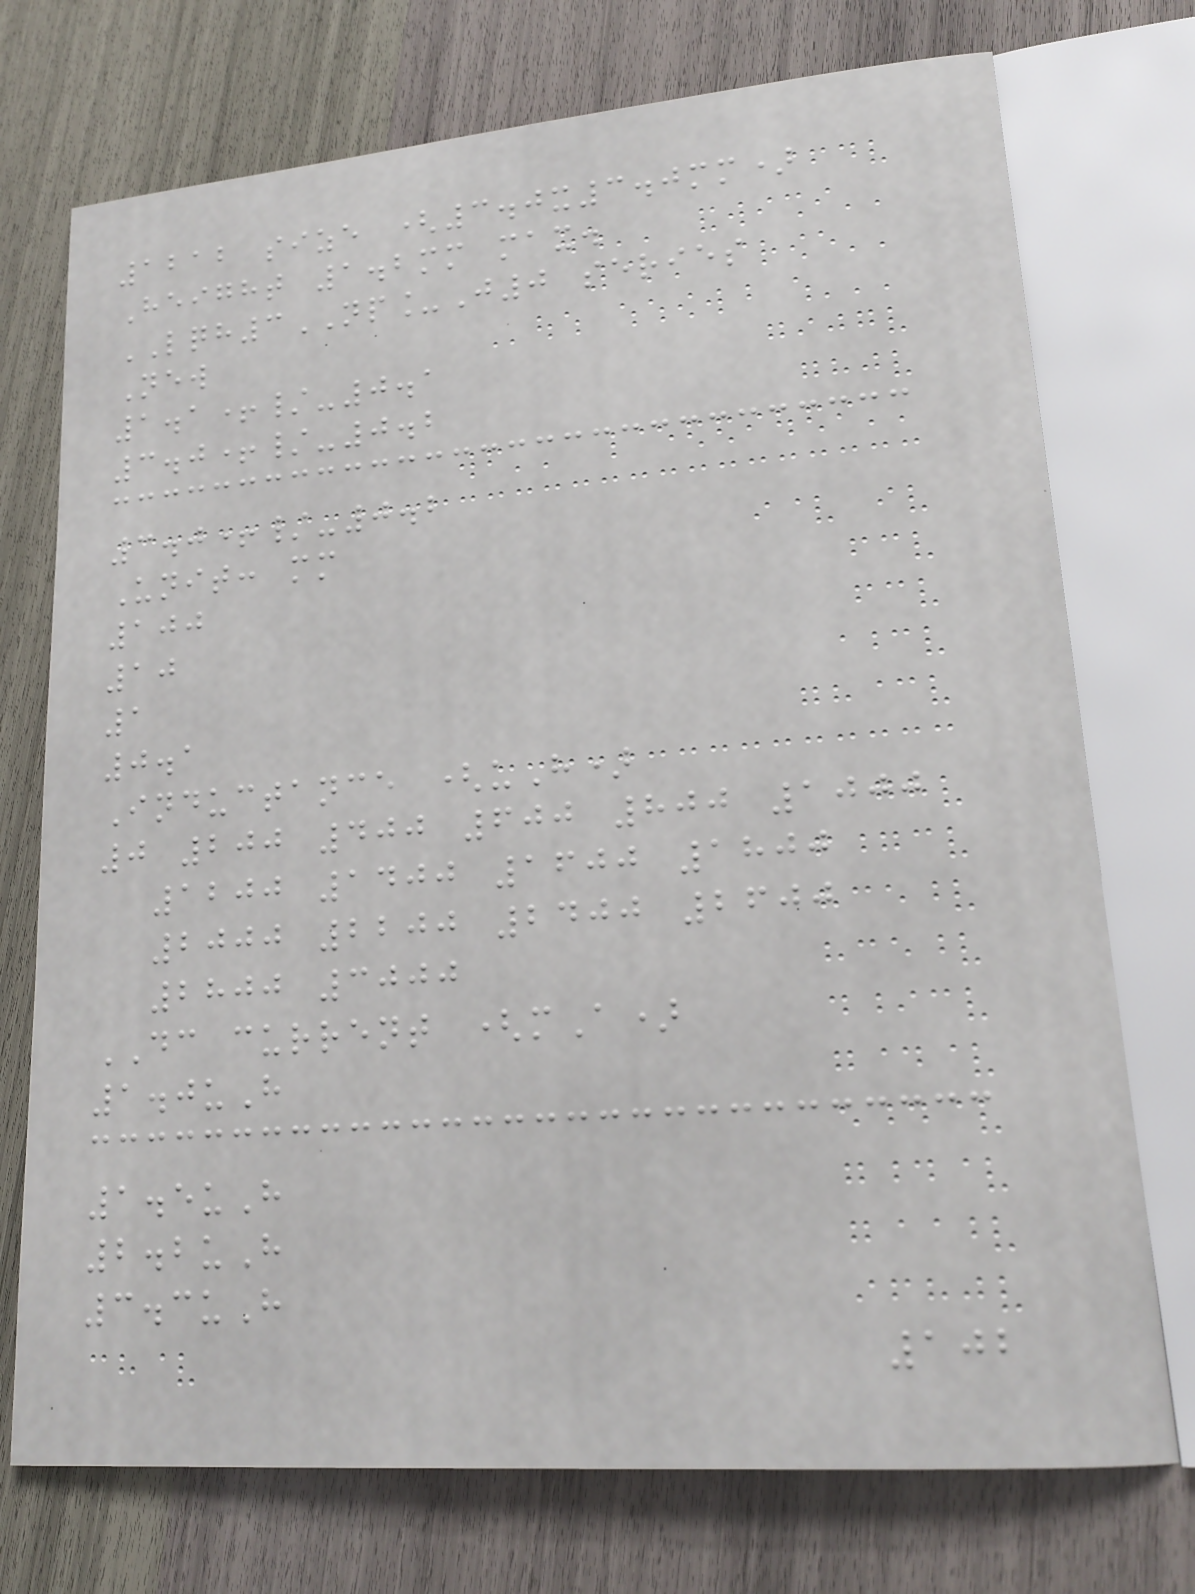1212 size (3.0x3.0mm)
Height 1.2mm max.
LQH3NP_J0 series
New
1.1+/-0.1
3.0+/-0.2
3.0+/-0.2
Unit: mm
100
10
1
0.1
Inductance (uH)
0 200 400 600 800 1000
1200 1400 1600 1800
2000 2200 2400 2600
2800 3000
DC current (mA)
1.0uH
1.5uH
2.2uH
3.3uH
102
